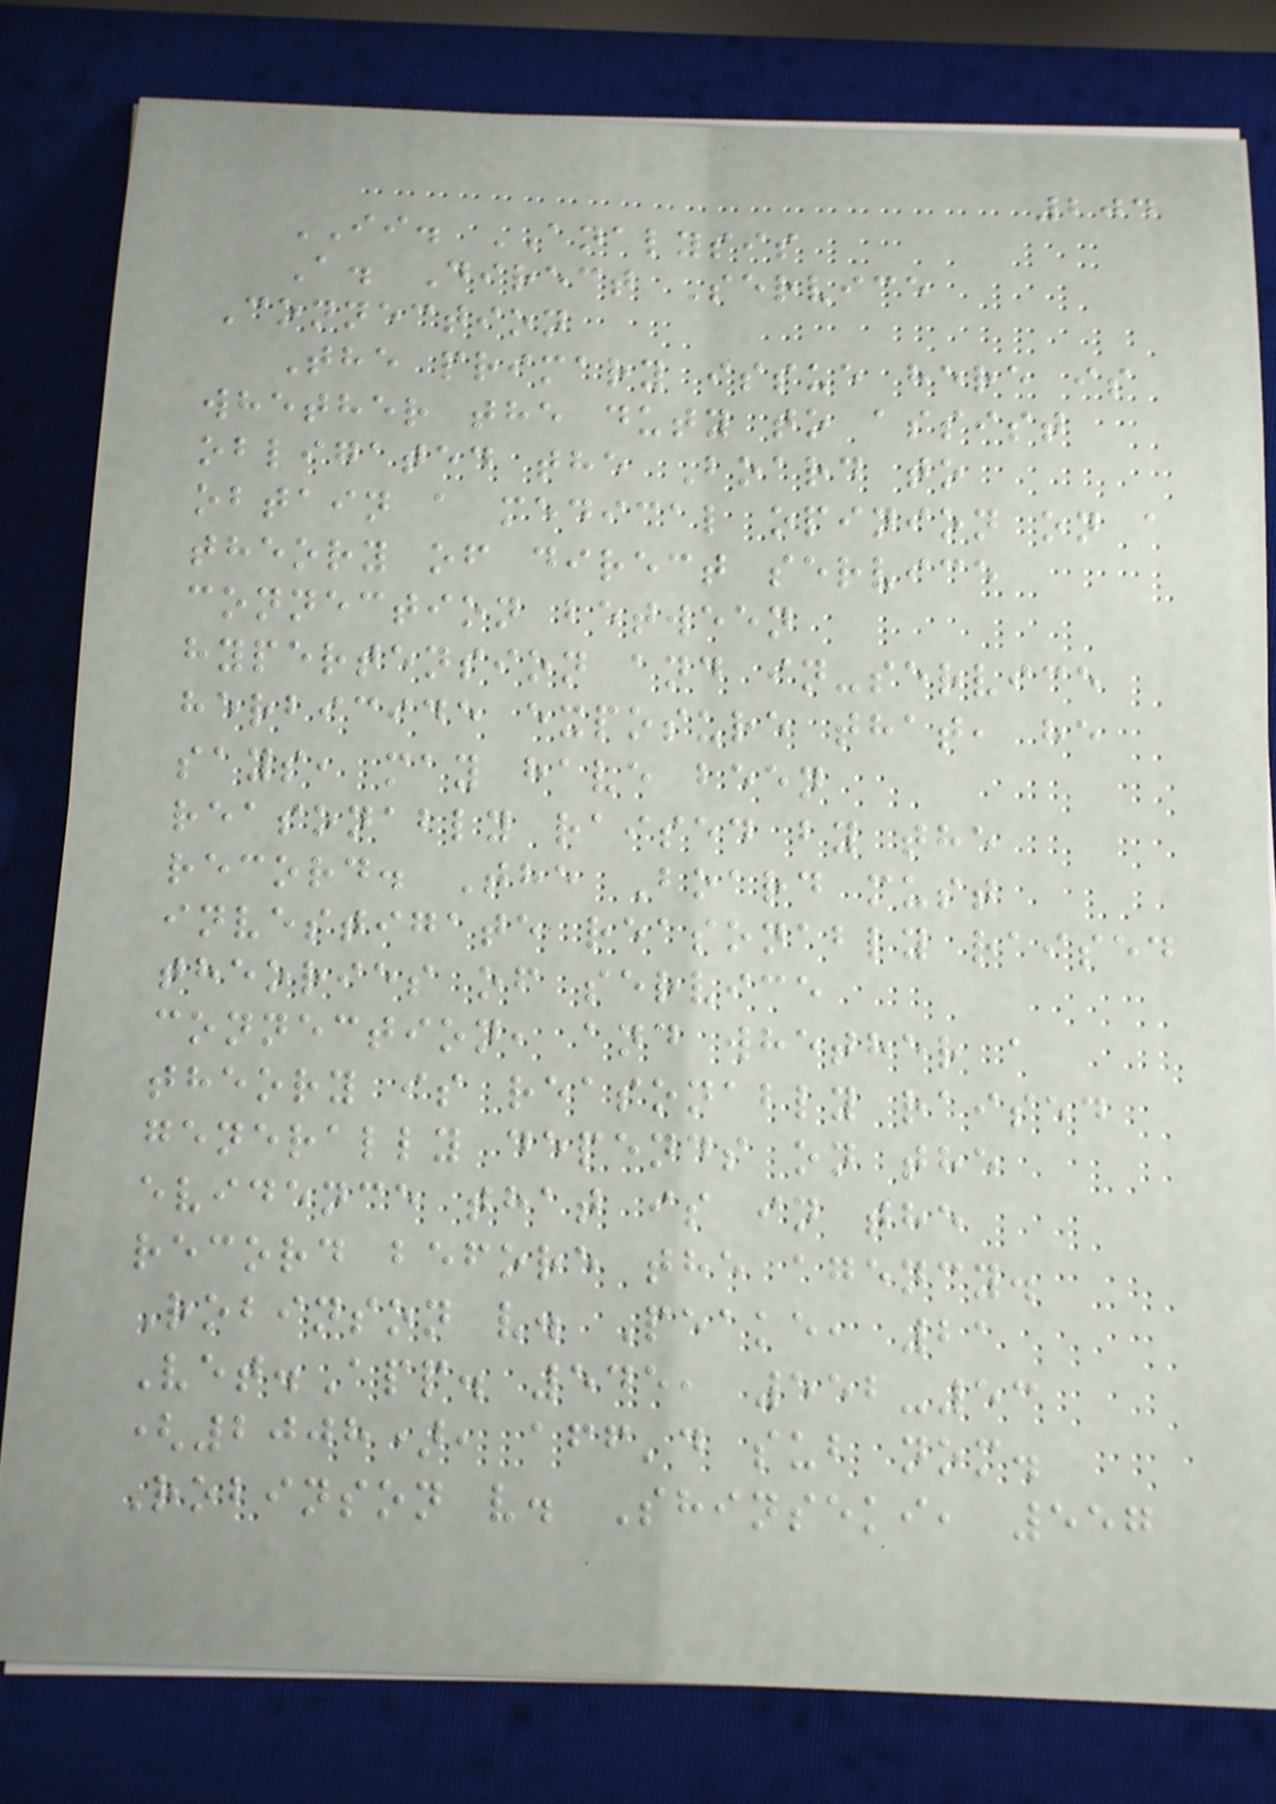204
II. ANALYSIS
A. Direct Service
Connection
The primary issue here is
whether the duty to assist
obligated the Board to
obtain a medical opinion on a
theory of direct service
connection between
hypertension and in-service
herbicide exposure that, he
says, may have been
reasonably raised by the
record. The Board must
investigate reasonably raised
theories of service
connection, and whether a
theory is reasonably raised
generally depends on the
evidence that is in the
record before the agency.
Robinson v. Peake, 21
Vet.App. 545, 552-53
(2008), aff'd sub nom.
Robinson v. Shinseki, 557
